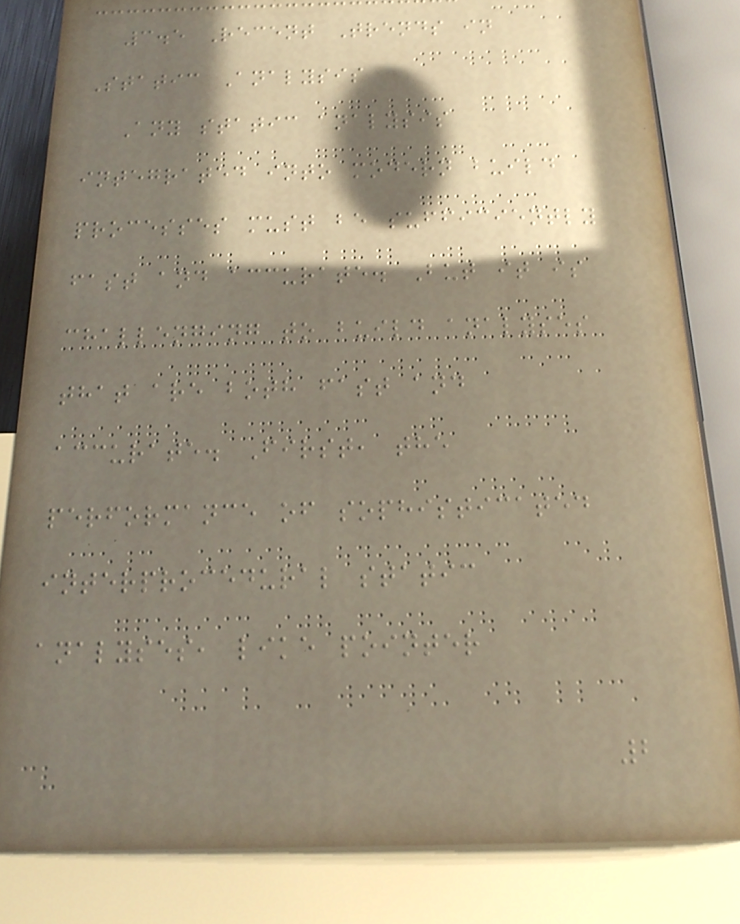3.5 Recent Trends in
Static Analysis
Any static analysis
integrated into modern build
processes must be sufficiently
fast and accurate. But it is
challenging to build analyses
that are both fast and
accurate. First, the
performance of sophisticated
interprocedural static
analyses, like pointer
2
